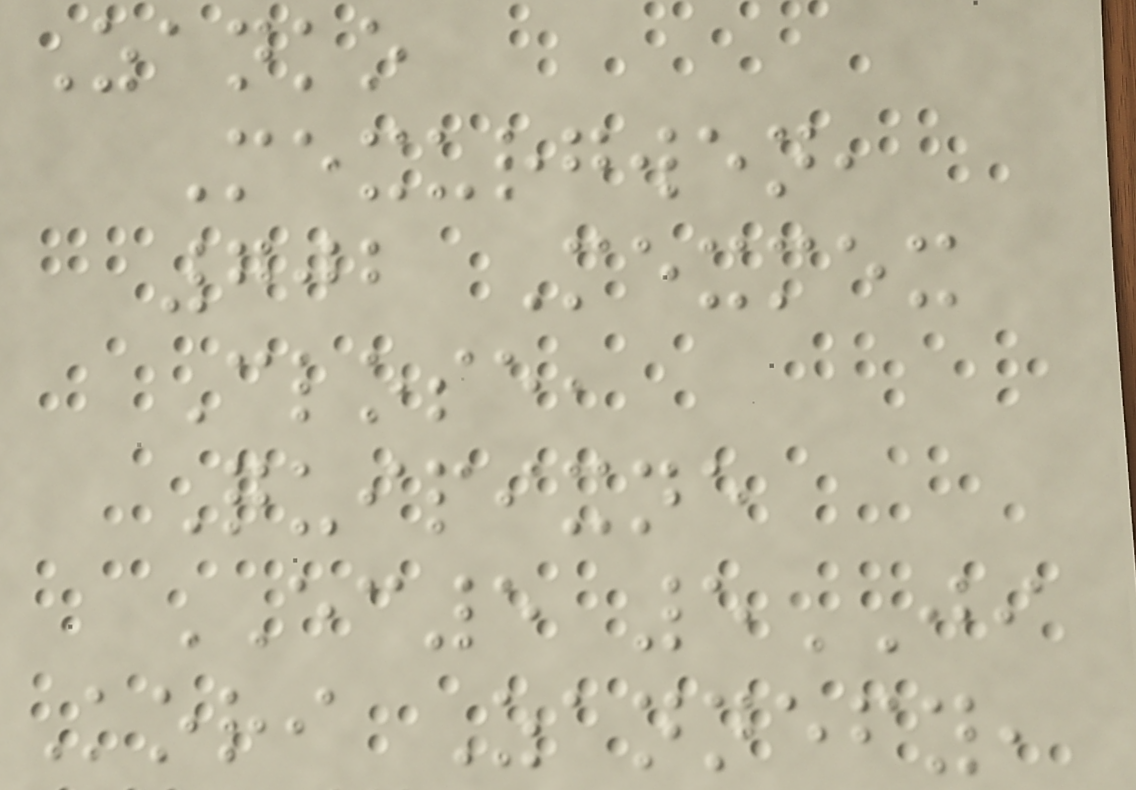Zanko
Mexurgwen,
702 Mexmex
Close,
Quipixne
EC5 5JI
Kori Zannefy,
